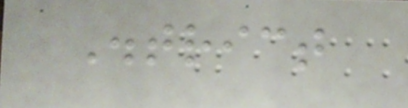District
